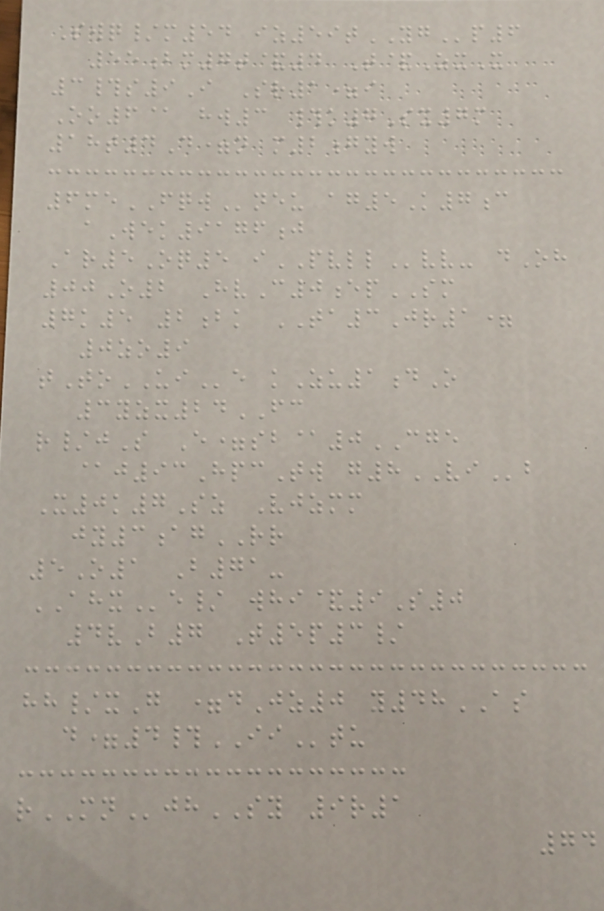Swq/m54 iz59tYGp6
55bm7t&4 T&ZxX
3#s9I Sr1=i
Oo6@ hw3 #k7Sx7m
18t4D=n m2gyw
6meFQWneu ag5K7c
aWek9176j
Ar5Oq5 iPVLLvv- dOh
00O2 HvC0epSM
7k5 2bk TA3Jr1=
0zo9
tToUIe kZu1dO
3yzx24FC
r/jS E=sb@0CGE
@j93HpcTw g8VIb
X0k7Sz Vjzmm
jy3agRR
5O1 B71-
AHXe/ whi&9S0
4vB7 T5p3/
hh/xG =dJz0 y48AS
d=4#IItu
rMNjhSY 9r1
74
